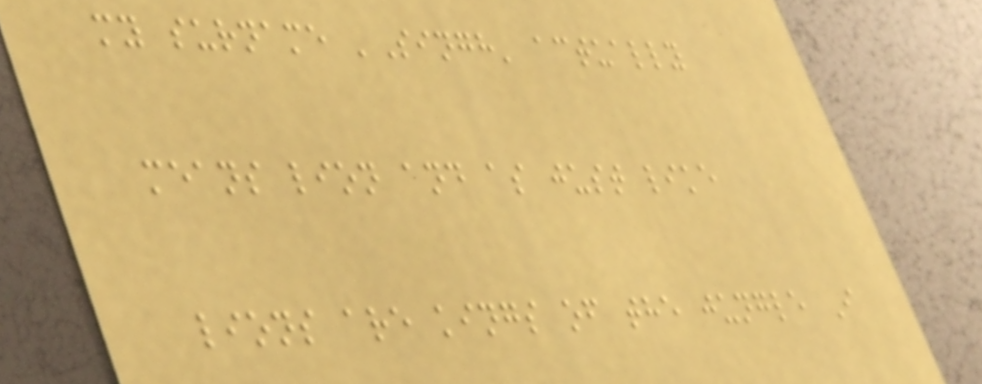my surname 'Singh' actually
means lion and as just like
lions are kings of the jungle I
